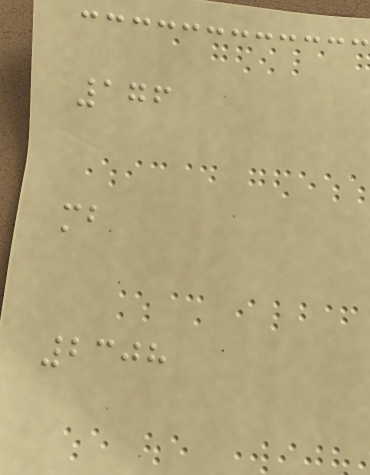176
mb
2308
